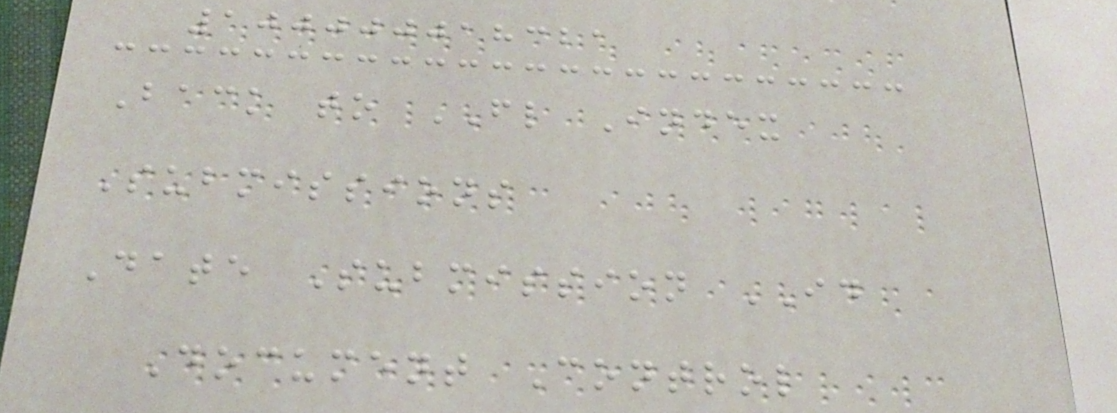100000018321
Back to FL Index
Submissions
Date Submission ID
Document Control
